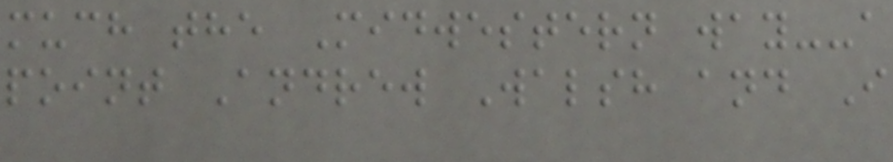much the Midwestern way--a
point Andrew Walsh and I
